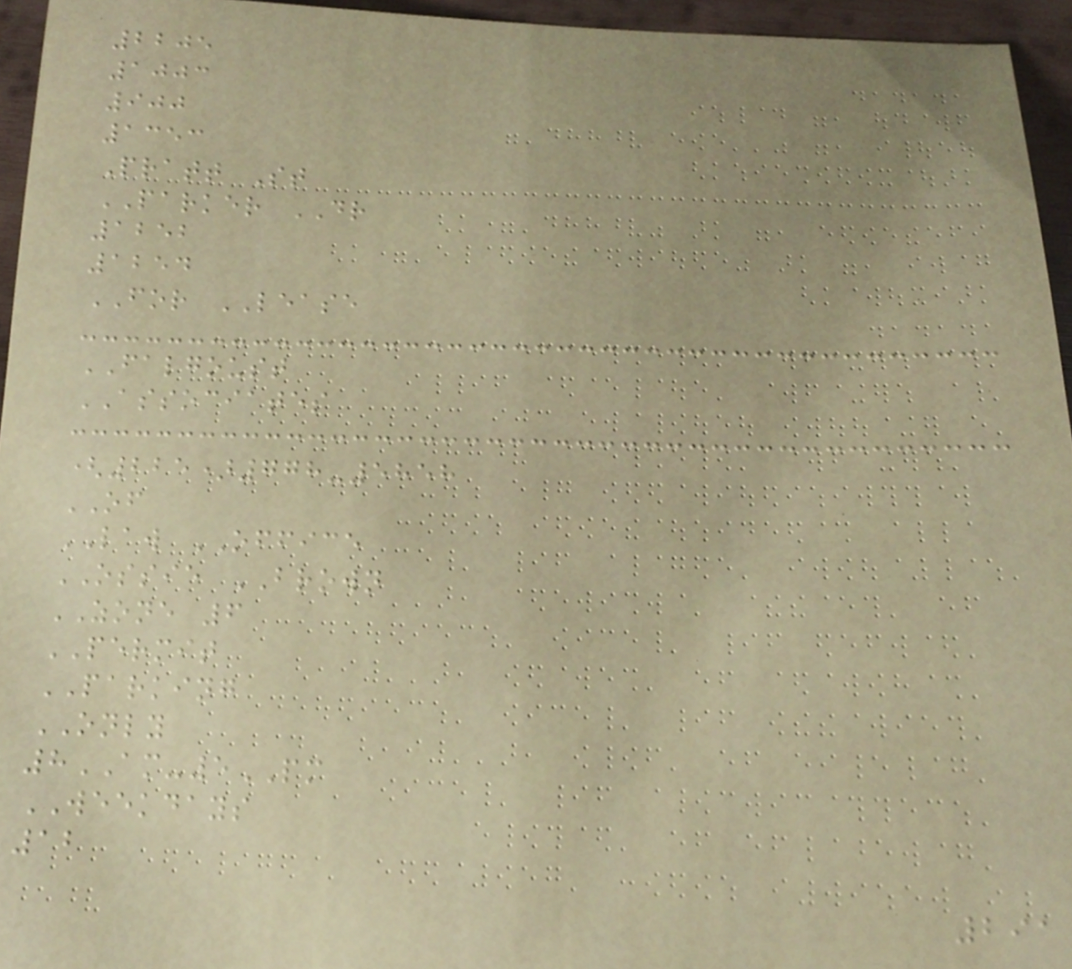2205
1003
900
1353
Pratt St
PARKER DR
1252
1254
FOR LEASE
FALGOUST
ASSOCIATES
(225)778-5858
OF
LAW OFFICE
OSSIE BROWN
ZONE 6
PERMIT
PARKING
ONLY
8AM-5PM
WEEKDAYS
12
291
